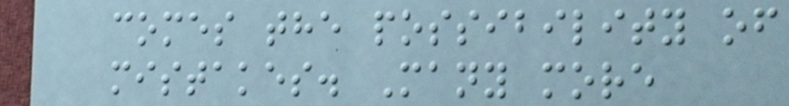comes the possibility of
mistakes. Many more
